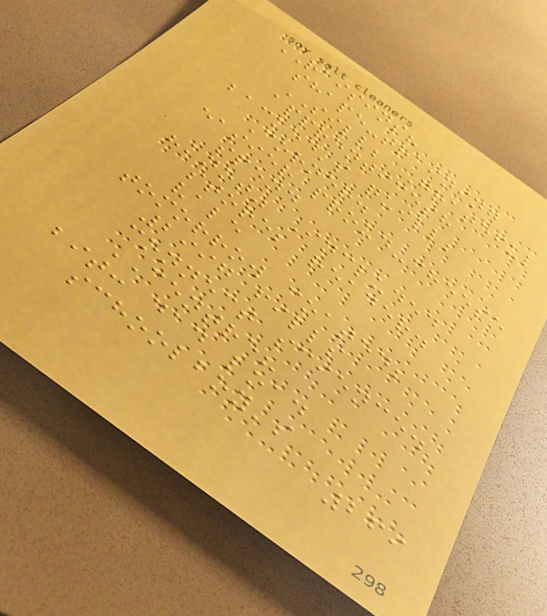RAISINS?
shape-training
SILL; Grateful
apprenticesh
backed's quill;
Corner.
easier proud-cheese
spend
"knot" Included
store; reader.
vale
tomorrow coated;
2997 fills
connect science.
CENTRE?
bit: dad load
schoolboy's
269
